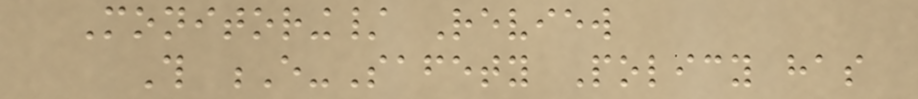Monitoring/ Review
This E-Safety Policy has
